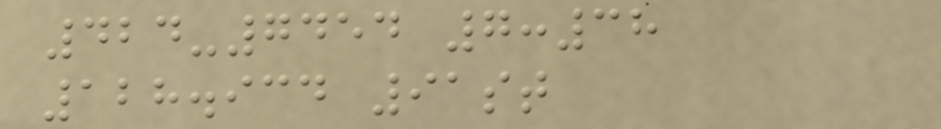424-7454 7:38
128.934 91st
